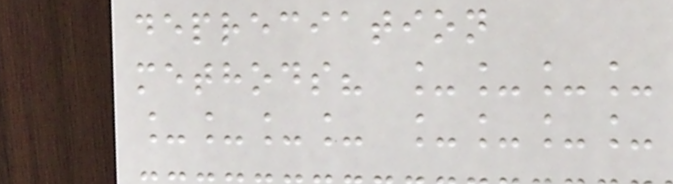depreciation
methods? ____
____ ____
